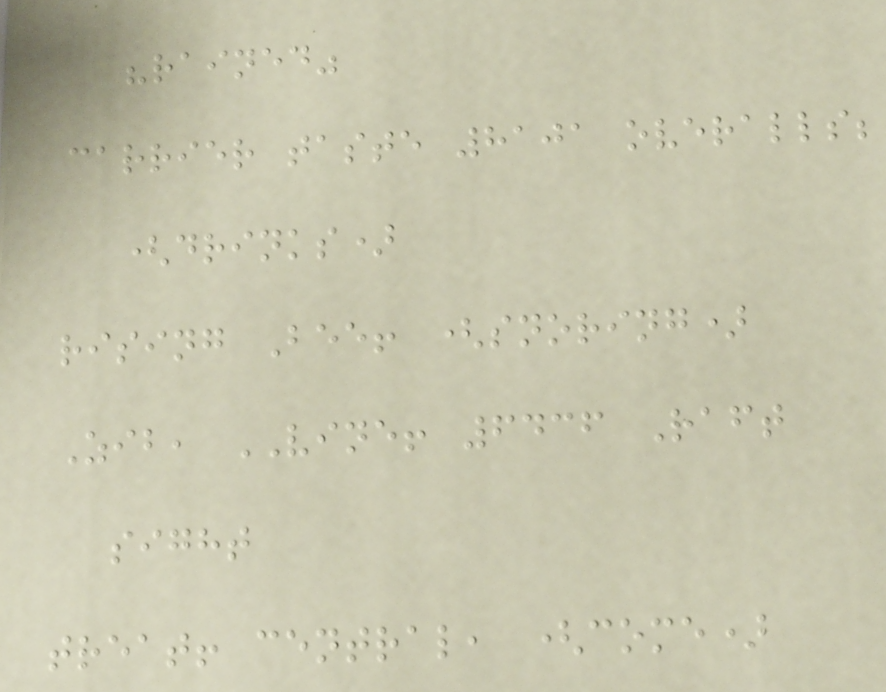"rained"
carrier taste 8101 overalls;
(drinks)
rising Bee! (snoring)
Zib, VINE! 6436 Raft
sight
treat! central, (come)
